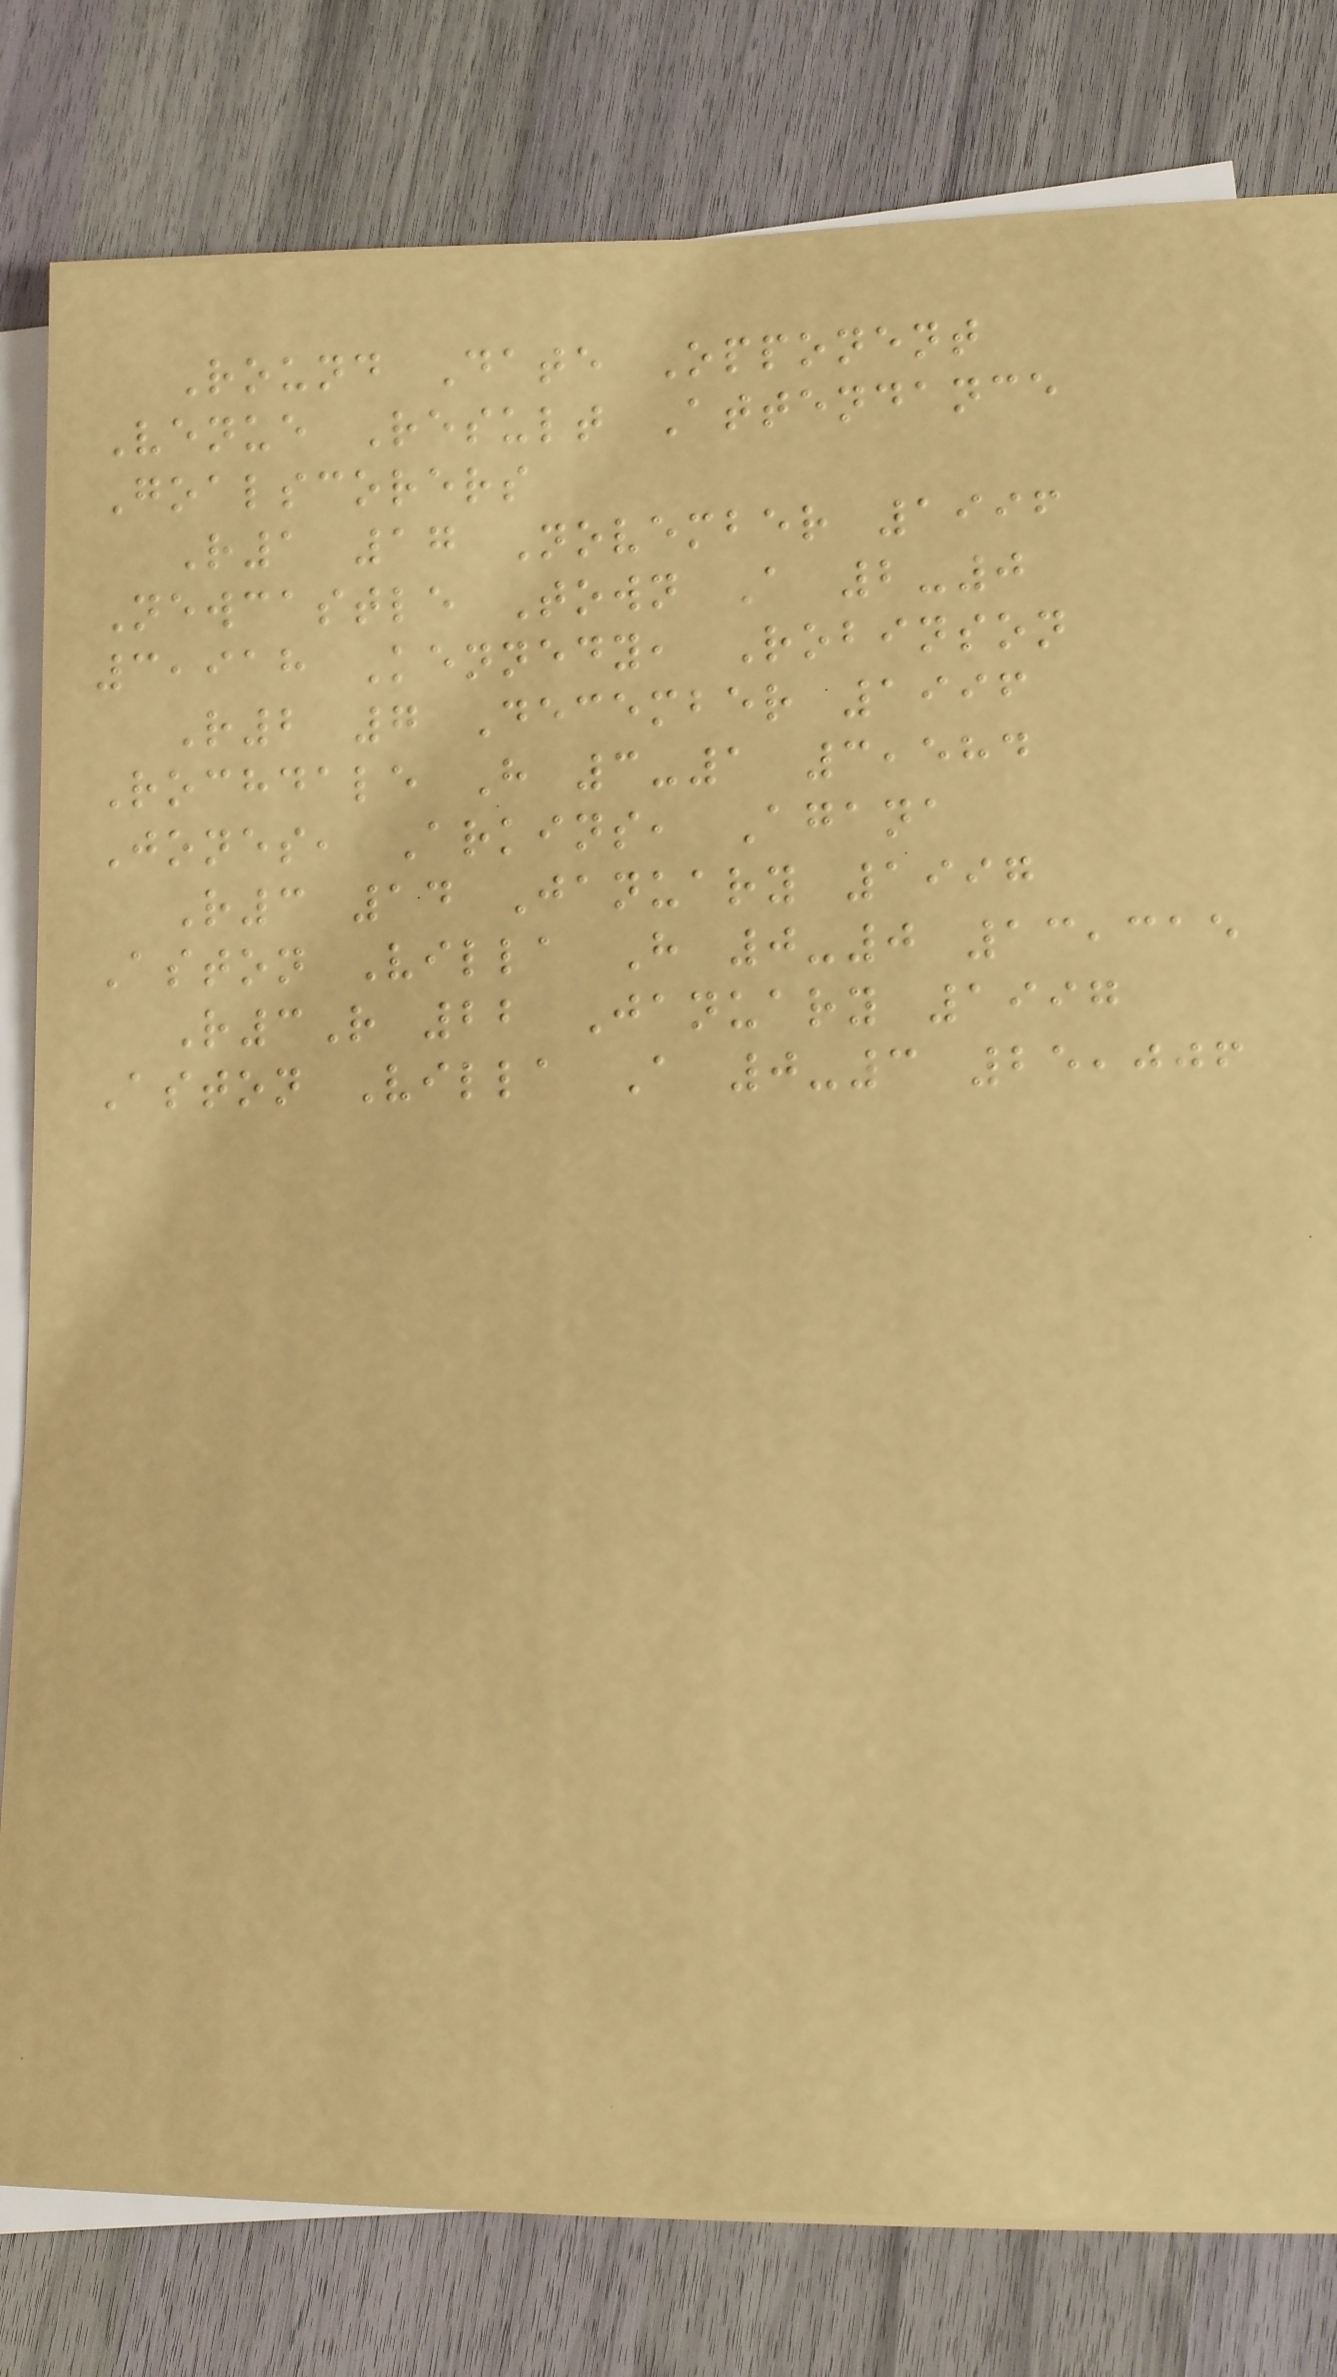Round Date Opponent
Venue Result Attendance
Goalscorers
R1 17 November 1996
Newcastle Town A 2-0
3,918 Kennedy, Robinson
R2 7 December 1996
Rochdale H 3-1 3,584
Jones, Arkins, Agana
R3 14 January 1997
Aston Villa H 0-0 13,315
R3R 22 January 1997
Aston Villa A 0-3 25,006
